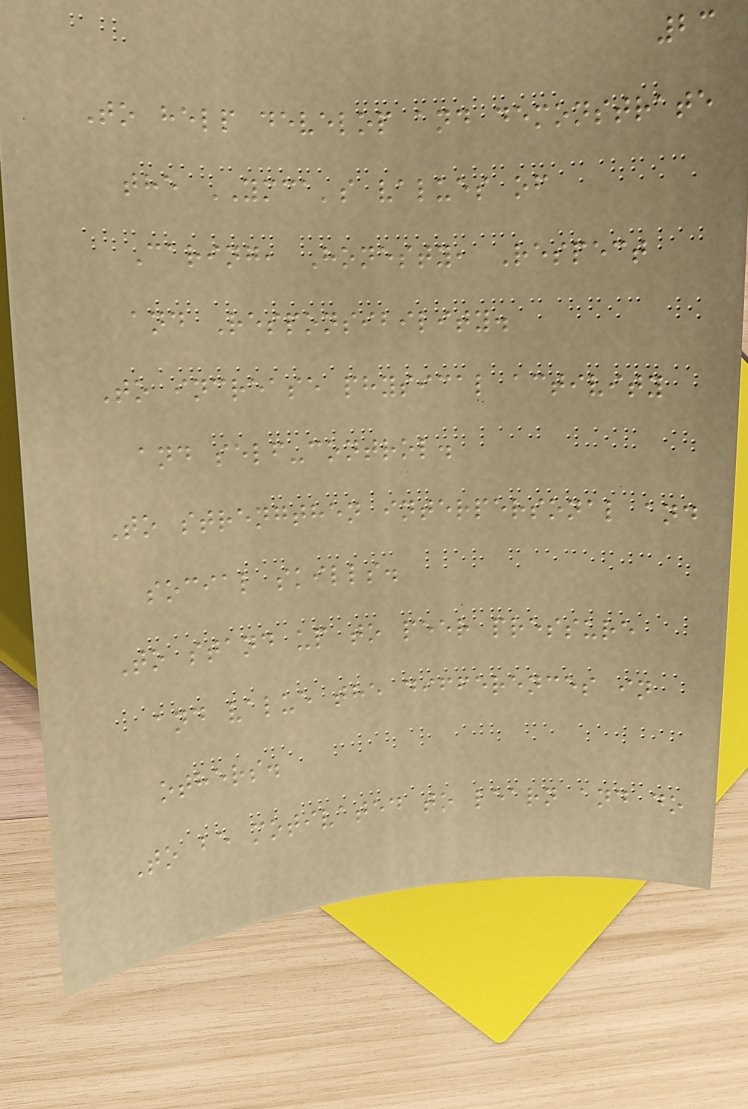23
To help develop and demonstrate
the YMCA's values of
Caring, Honesty, Respect
and Responsibility.
To increase physical activity
and self-control.
To strengthen interpersonal and
social skills.
To stand up to peer pressure
and value the differences in
others.
To be motivated to learn and do
